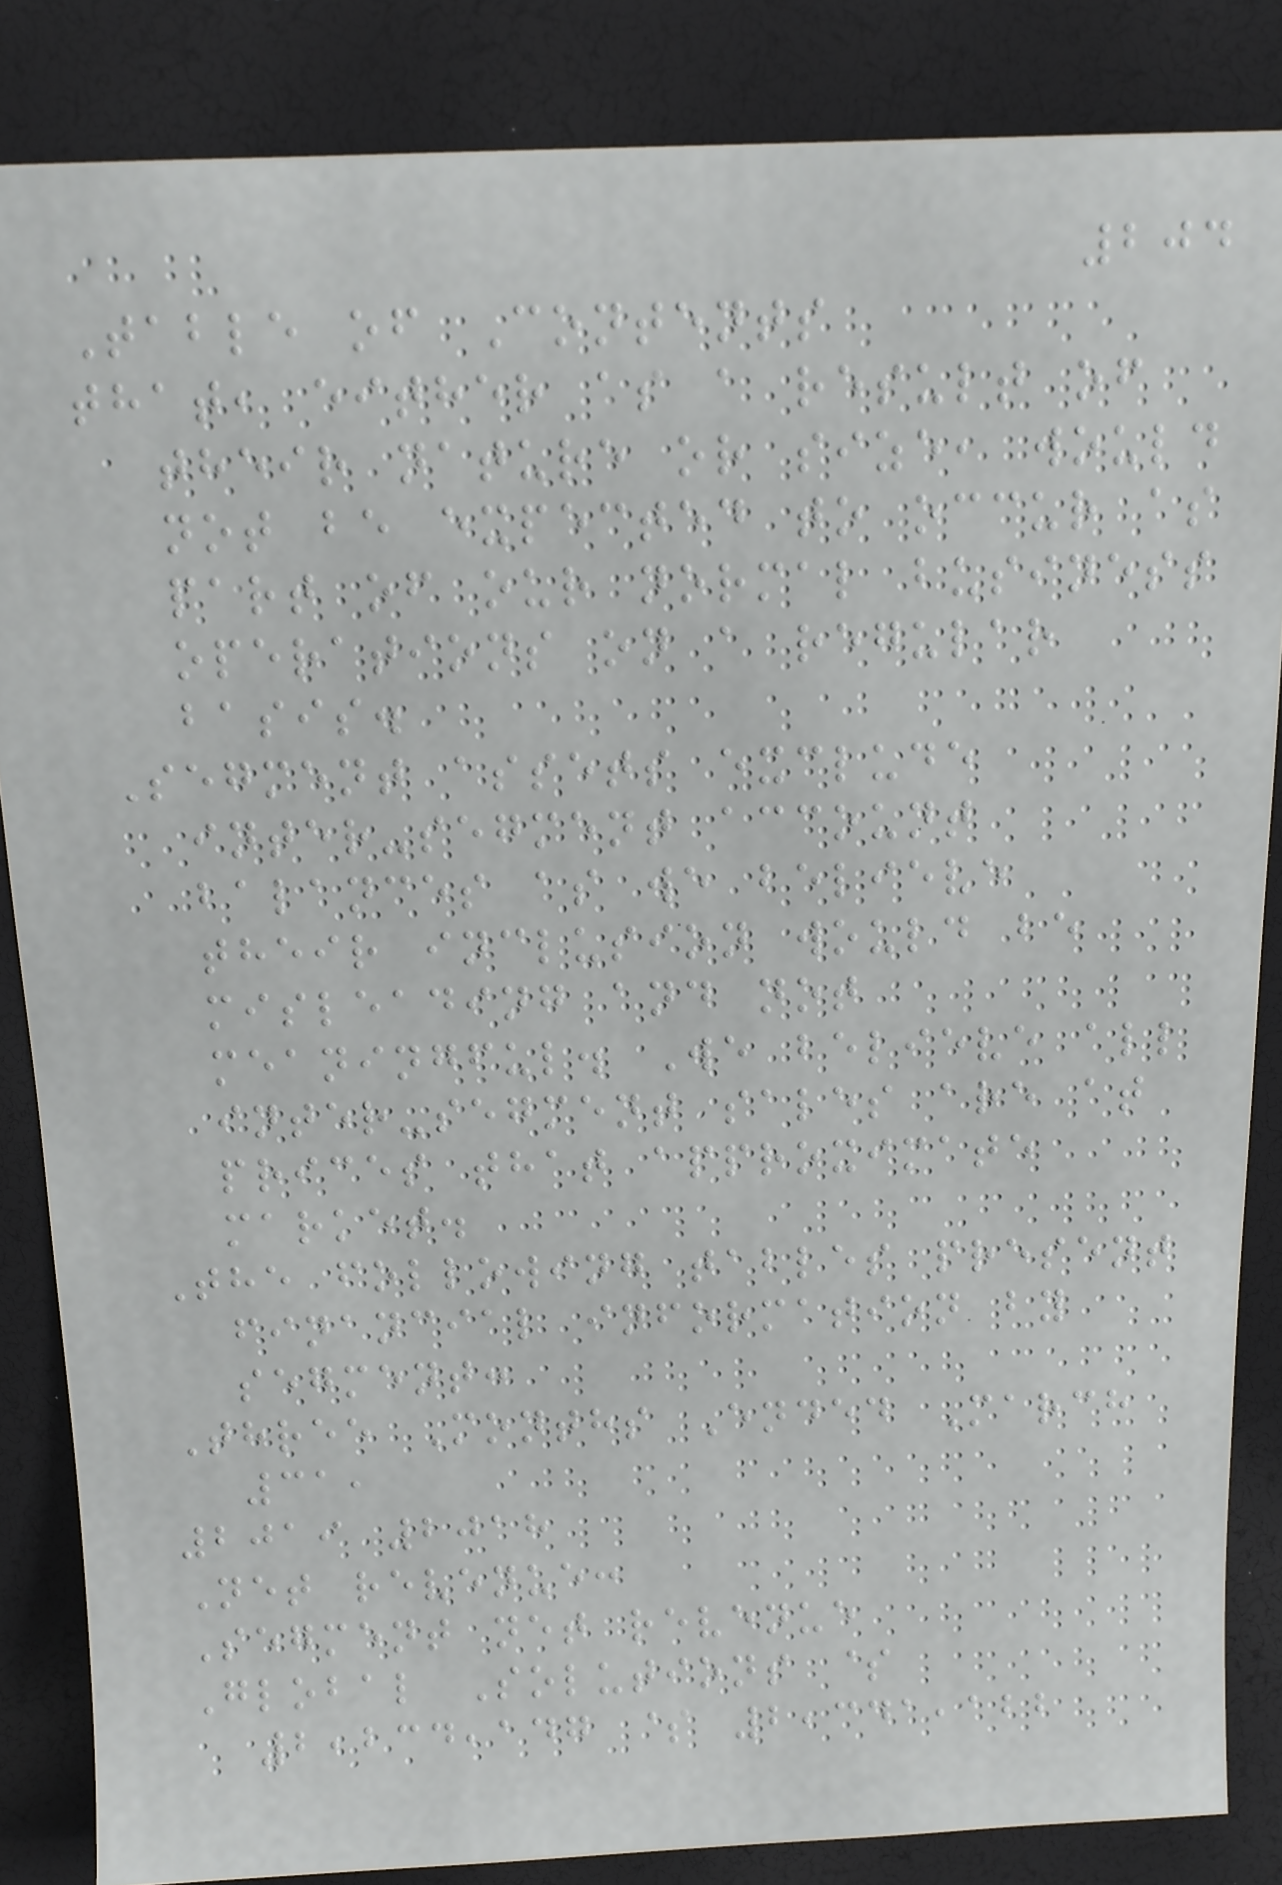204
Table of Contents
that, either as a result of
their nature or size, would
not be expected to occur as
part of our normal business
operations on a regular
basis.
Segment assets exclude
inter-segment account
balances as we believe
their inclusion would be
misleading and not
meaningful. We believe all
inter-segment sales are at
prices that approximate
market.
The following tables present
financial information by
segment:
Three Months Ended March
31,
2019 2018
Net revenue:
Segment net revenue
Global Solutions $
2,234,147 $ 2,341,122
